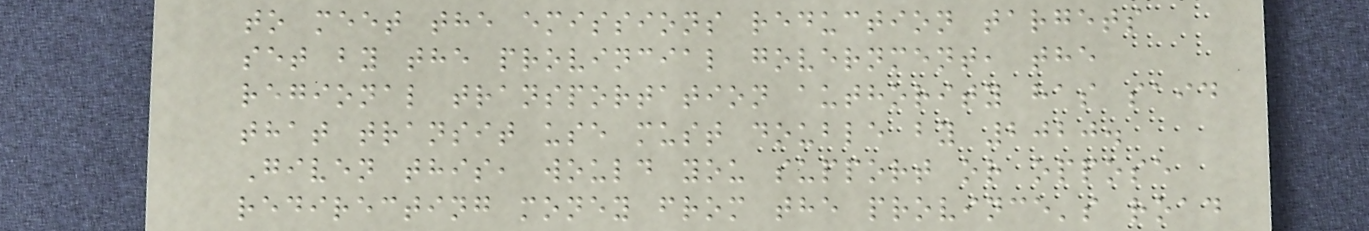to meet the emissions reduction targets
set by the provincial government, the
regional transportation authority has said
that transit use must double by 2020.
Given this, would you support or oppose
redirecting money from the province's road
